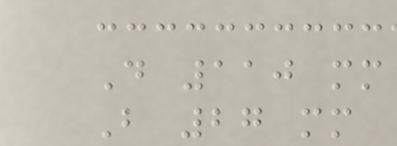D 110 mm
B 27 mm
